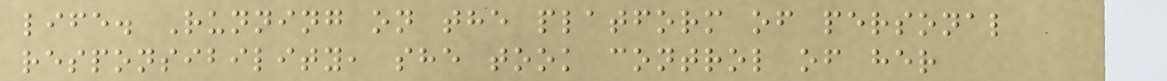life. Running on the platform of personal
responsibility, she took control of her
